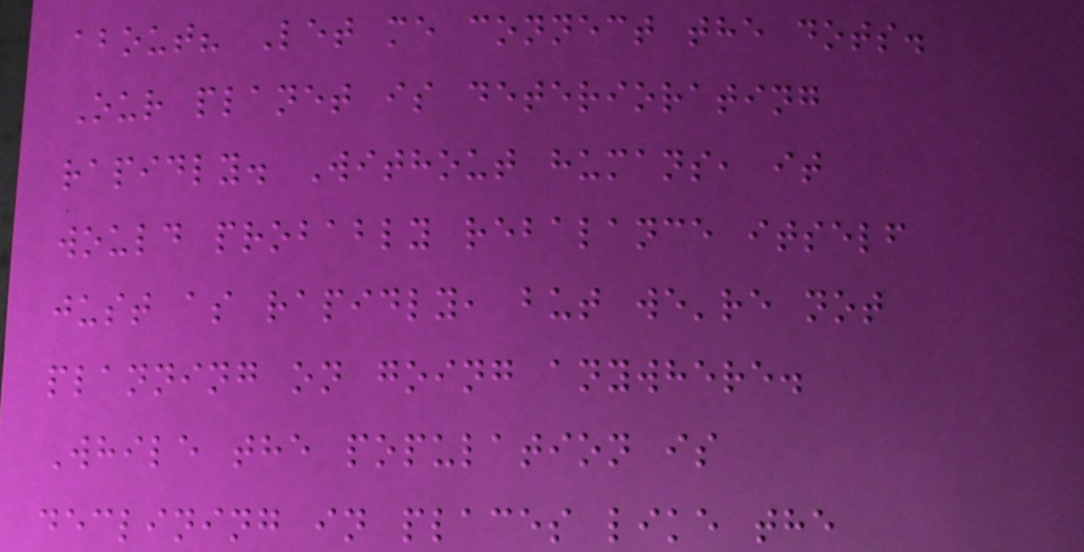about? Let me connect the dots.
Our planet is deteriorating
rapidly. Without humans, it
would probably rebalance itself
just as rapidly, but we're not
planning on going anywhere.
While the population is
declining in places like the
